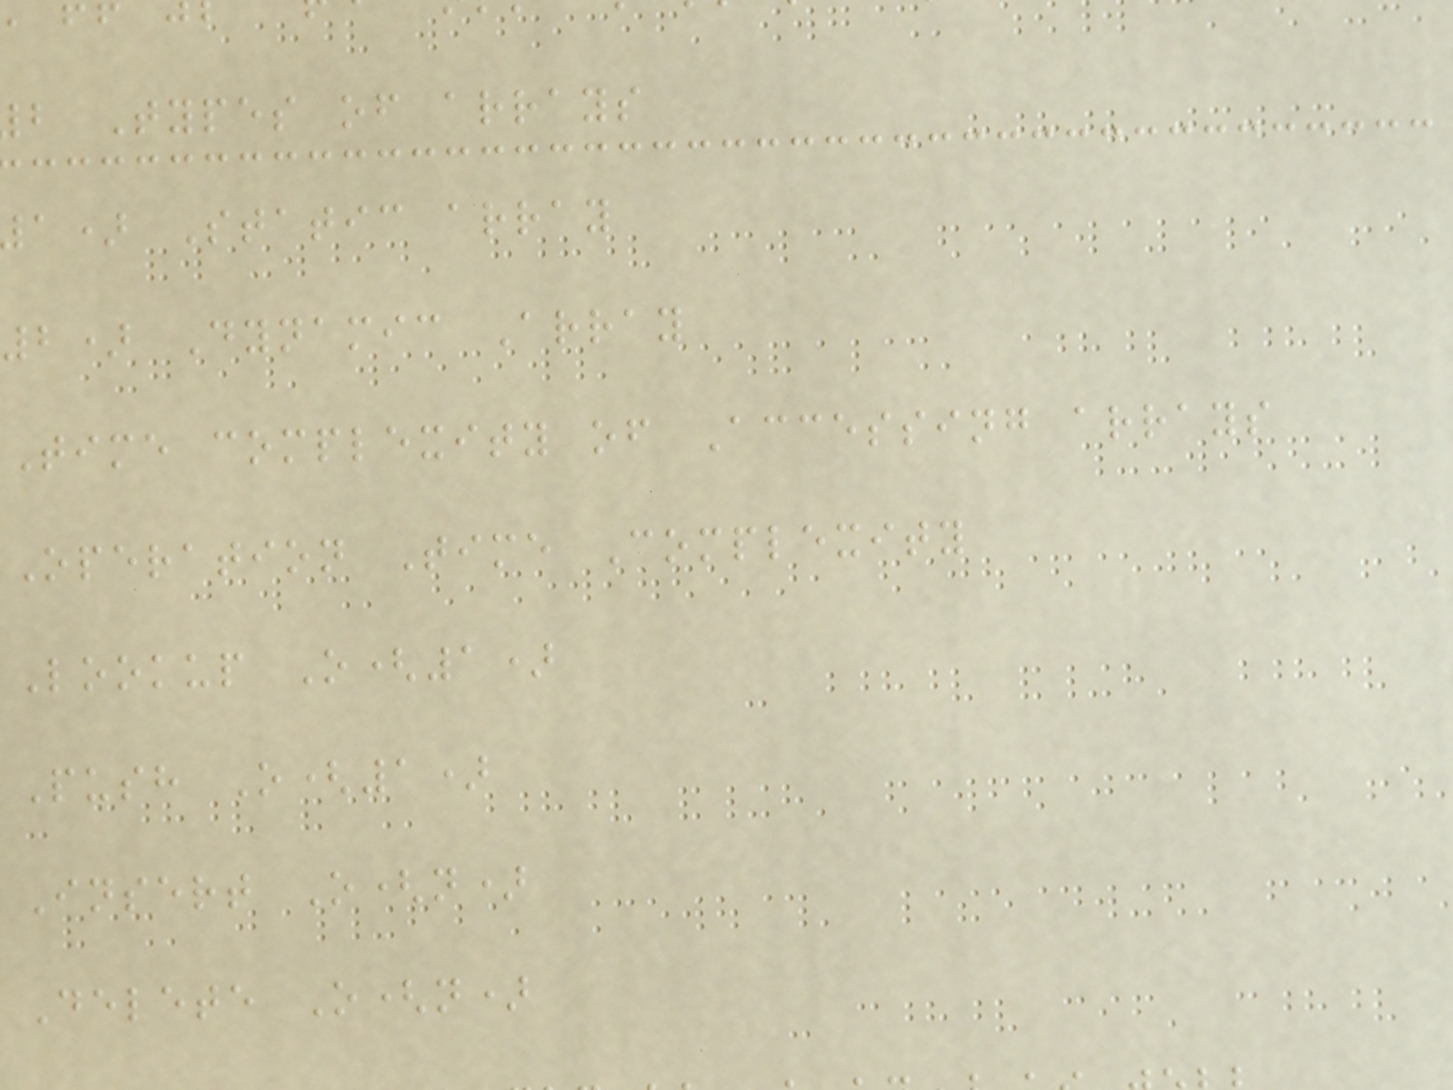b Types of arrays
a) Static array
2) Dynamic Array
Time complexity of Accessing arrays
Operation Time Complexity
Lookup O(1)
Push O(1)
Insert O(n)
Delete O(n)
